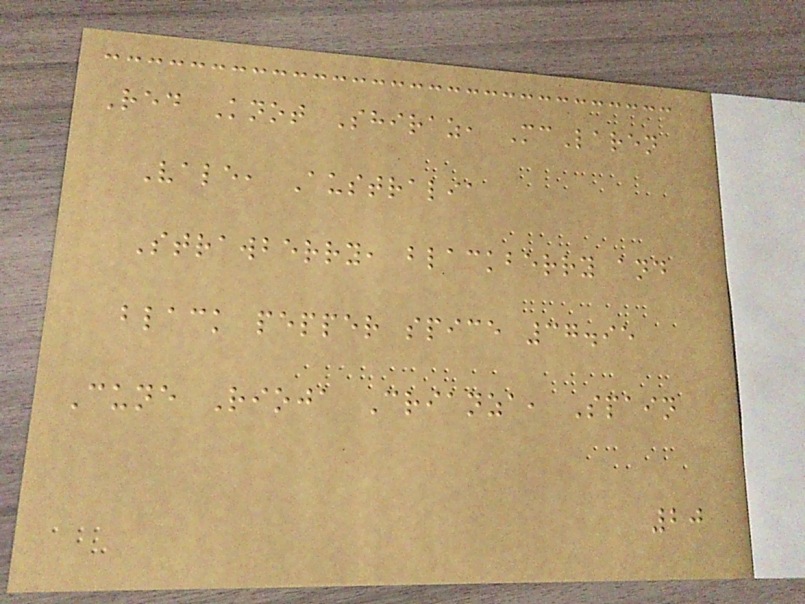Red Knot Shiraz, McLaren
Vale, Australia
Strawberry, blackberry and
black pepper spice 37.95
Cune Rioja Crianza, Spain
20
